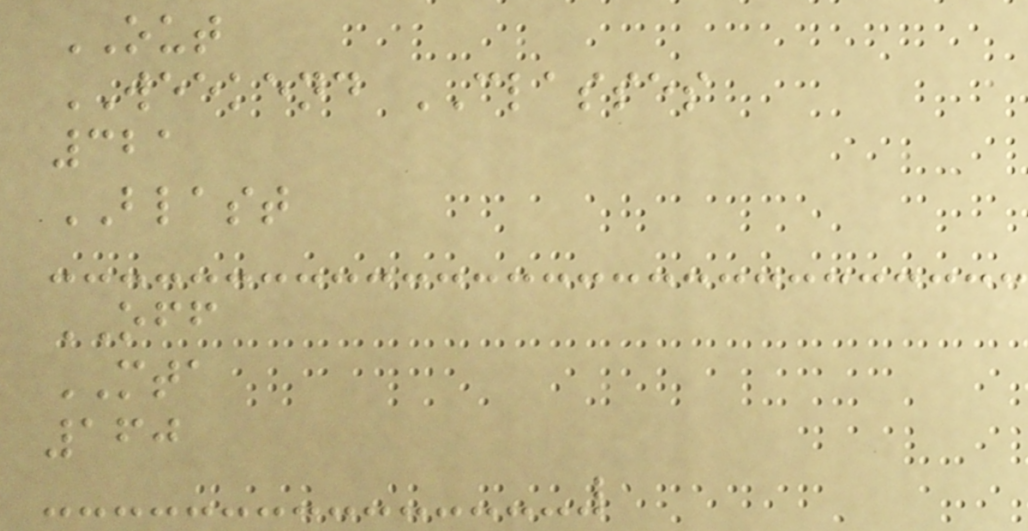OUT
WEEKEND CLASSES
321
BLAST
OFF
MTA
160
